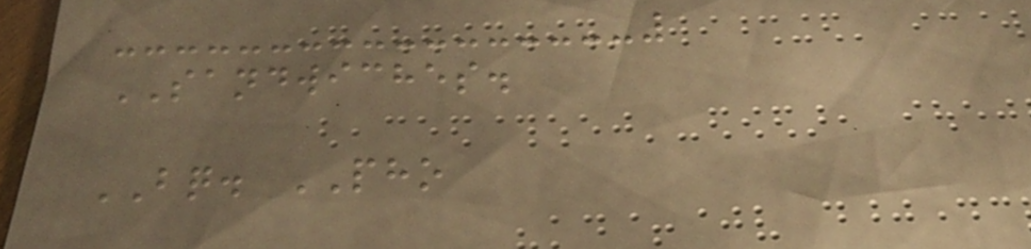SANDWICHES.
BQ. PHO
